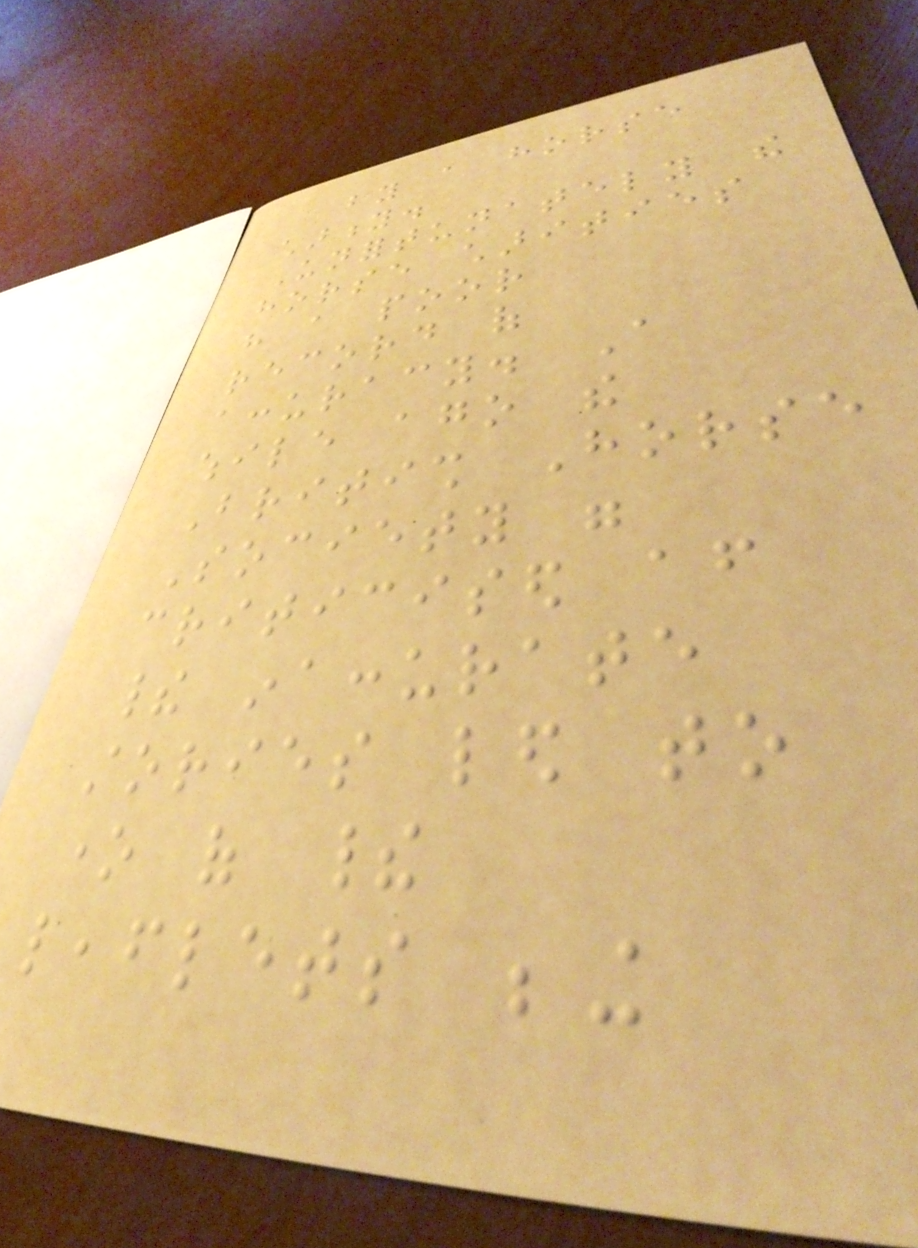by a horse
charity.
Unfortunately the
horse charities
have a poor
record of
accuracy. A
while ago the
British Horse
Society were
criticised after
their inaccurate
stories led to
one of their
leaflets being
